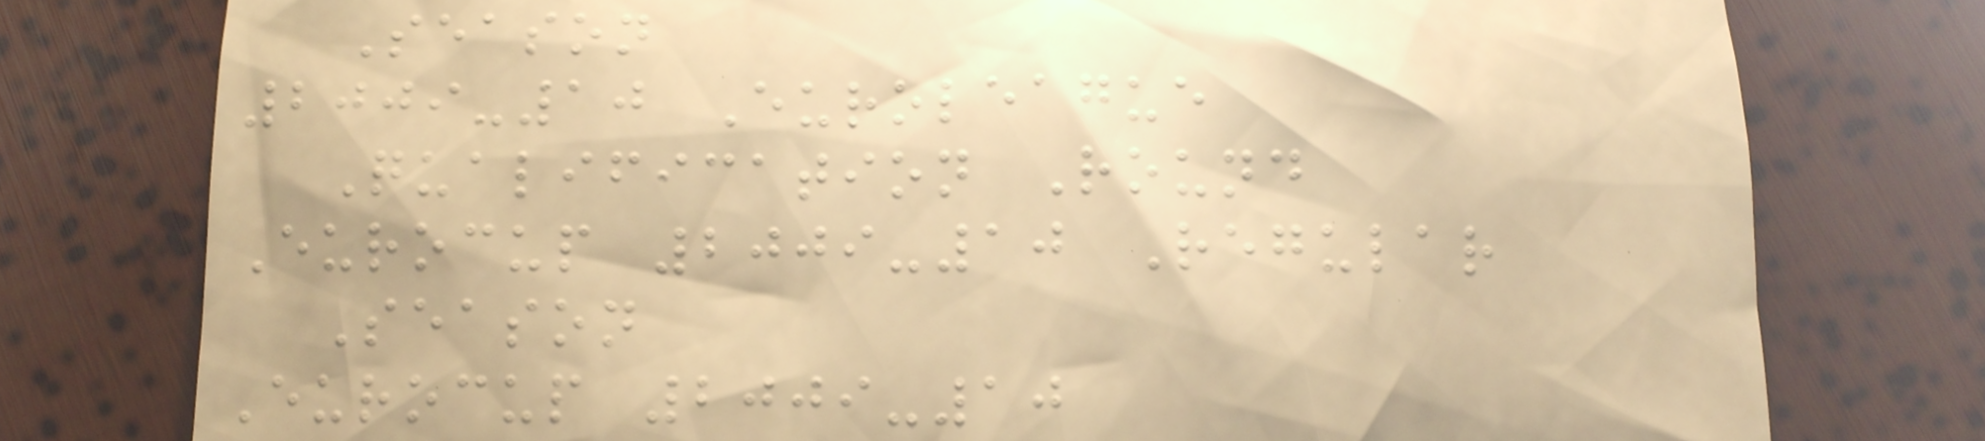Season
2009-10 Euroleague
Qualification Round
Eurocup 2009-10 Regular
Season
Eurocup 2009-10
